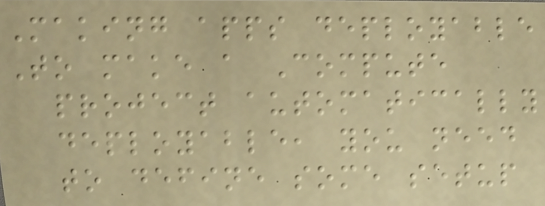Making apps deployable
To make a Compute
project automatically
deployable, you need
to define some setup
